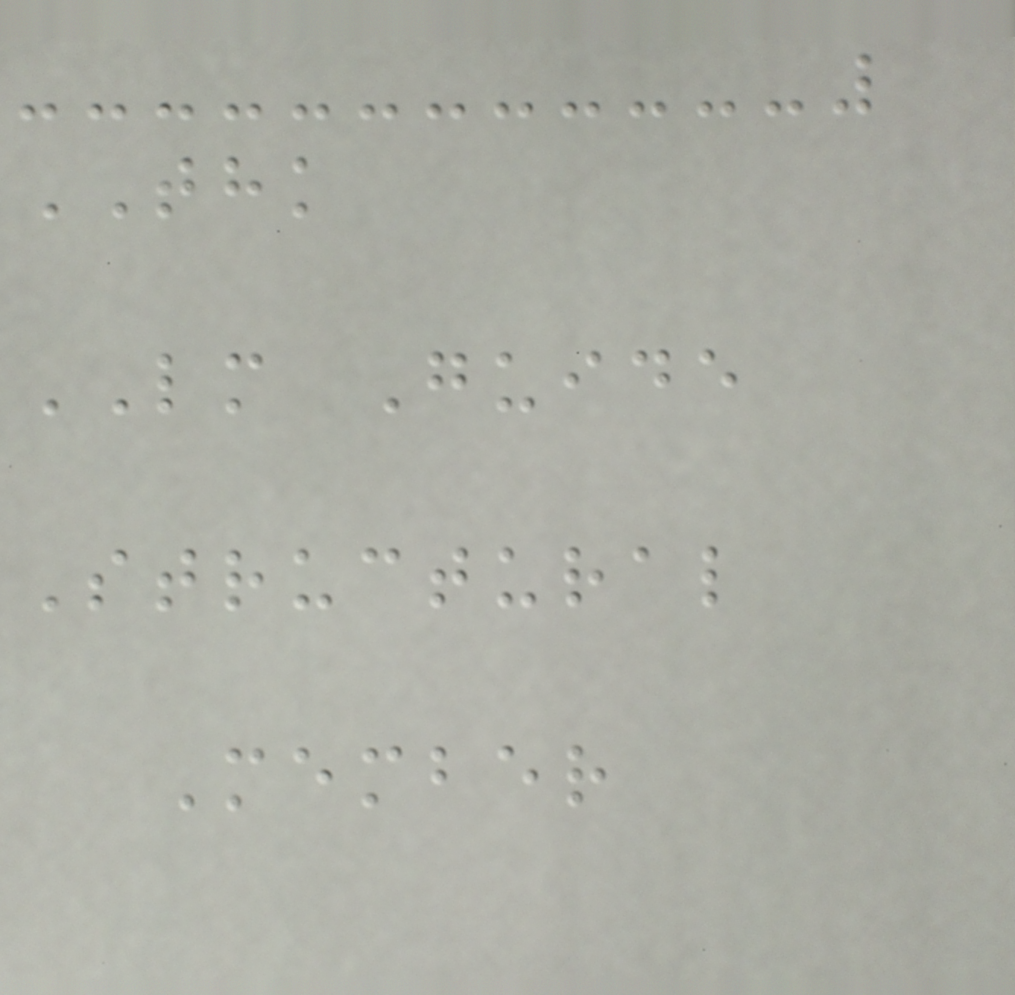THK
LM Guide
Structural
Member
